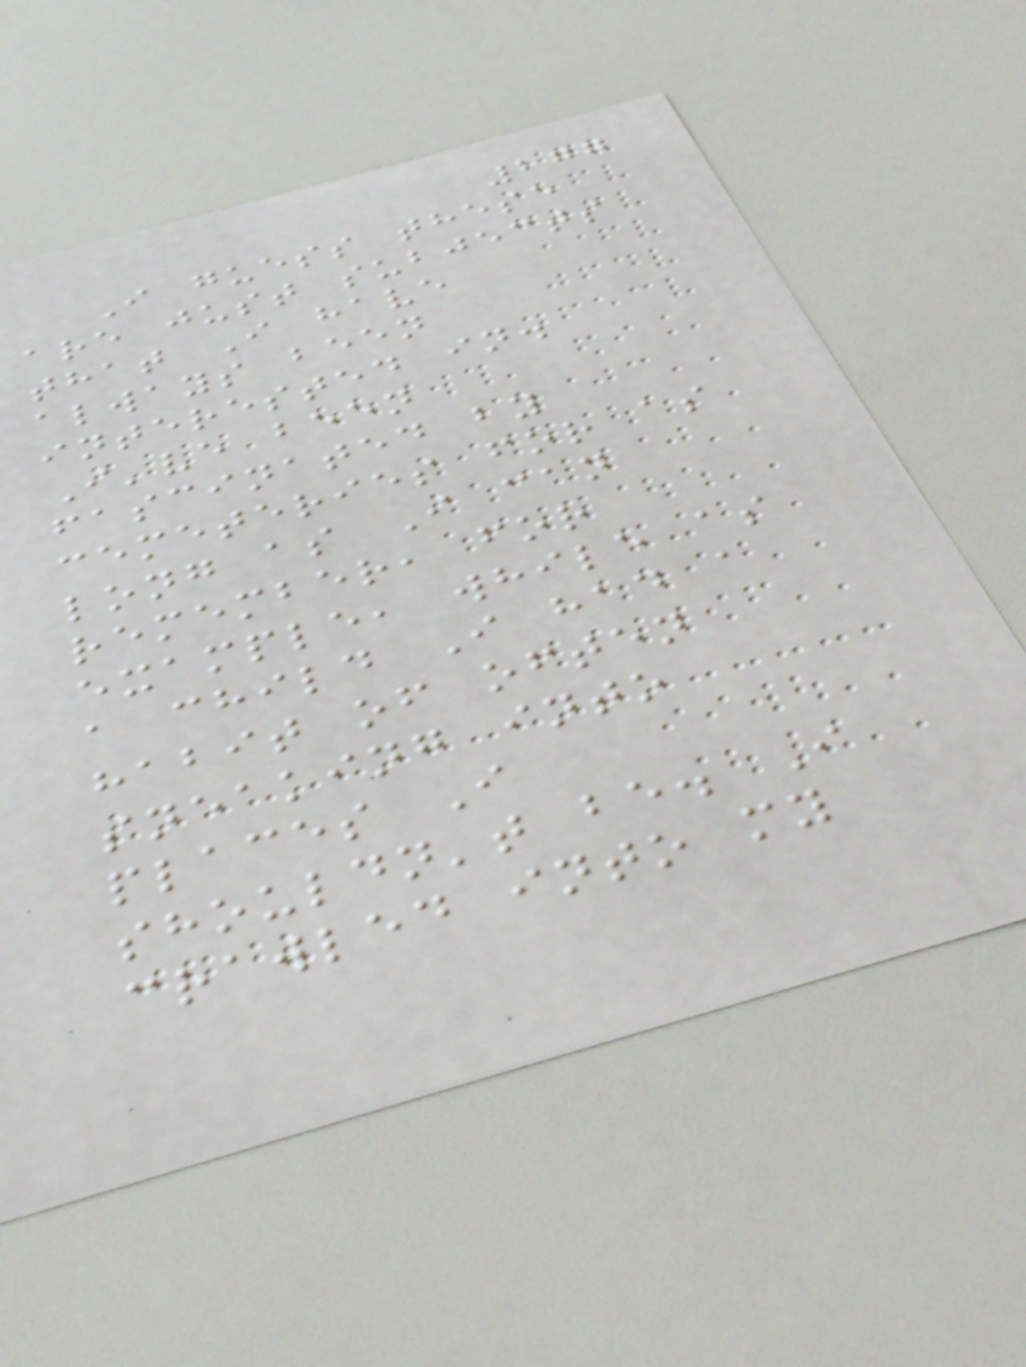277
I guess these
are just subjects
that I have
always been
interested in.
I've been
fascinated by
cemeteries for as
long as I can
remember, for
example, while as
a child I had a
habit of often
sneaking into
places I
shouldn't be. I
crawled into my
